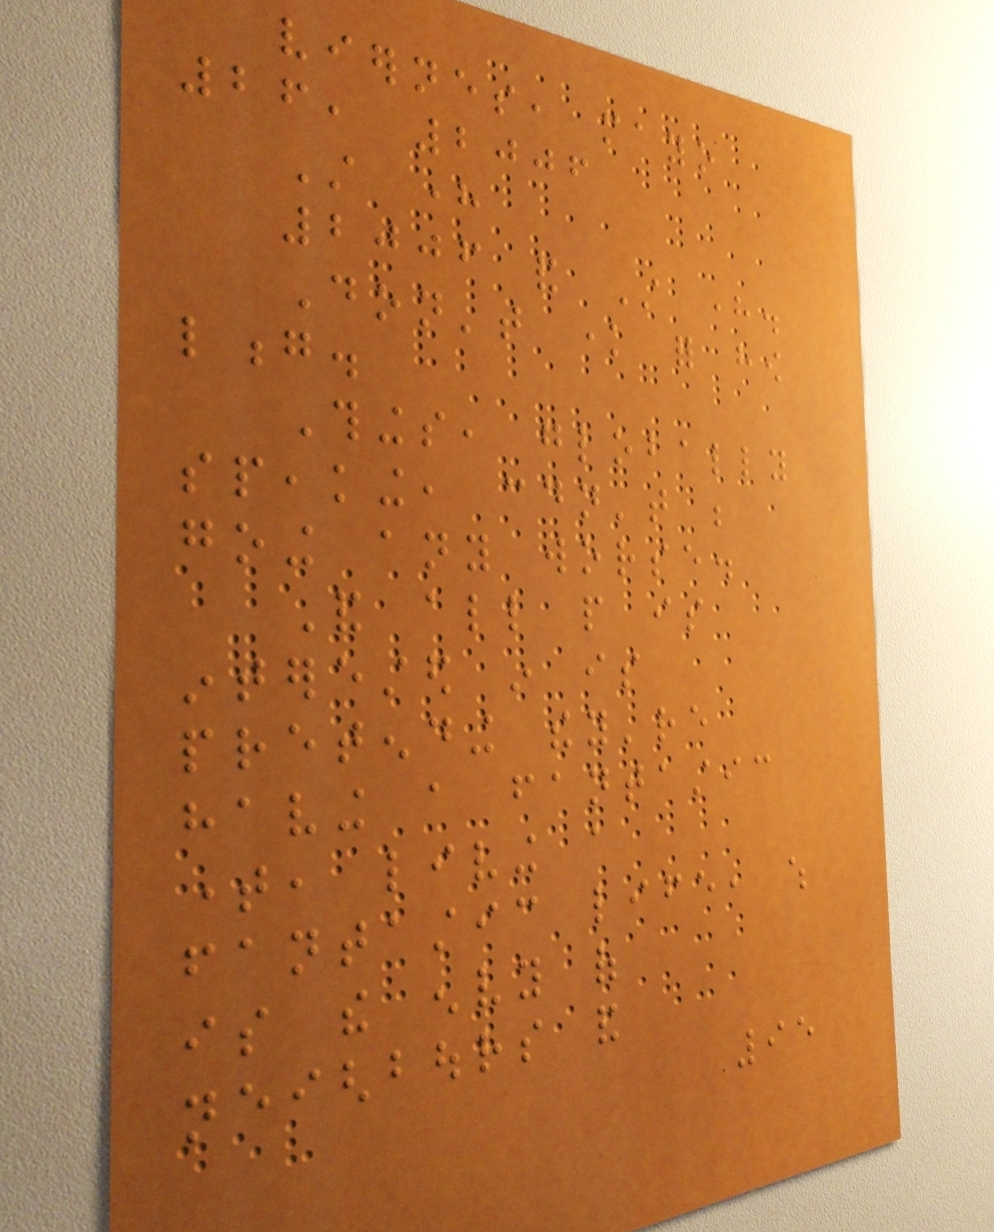viernes, mayo
26, 2006
Still here
2006 and Still here.
Don't know for how
long.
Things, globally
speaking, couldn't be
going any worse.
And all people is
interested in is
pretending they're
having a fantastic
time, living a
fantastic life, which
is the envy of
neighbours and
95
